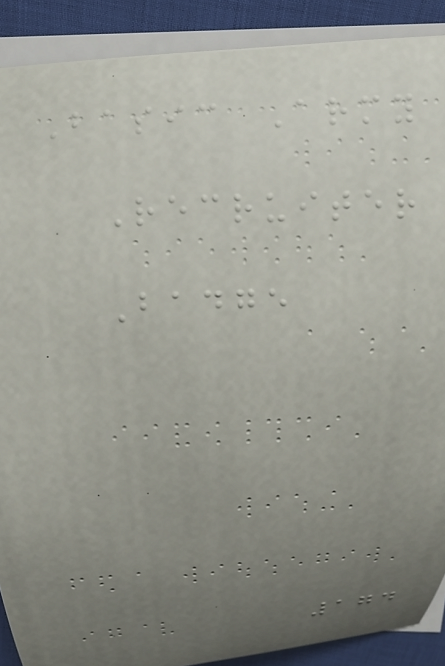Basic Army
Recruiter
Badge
174
